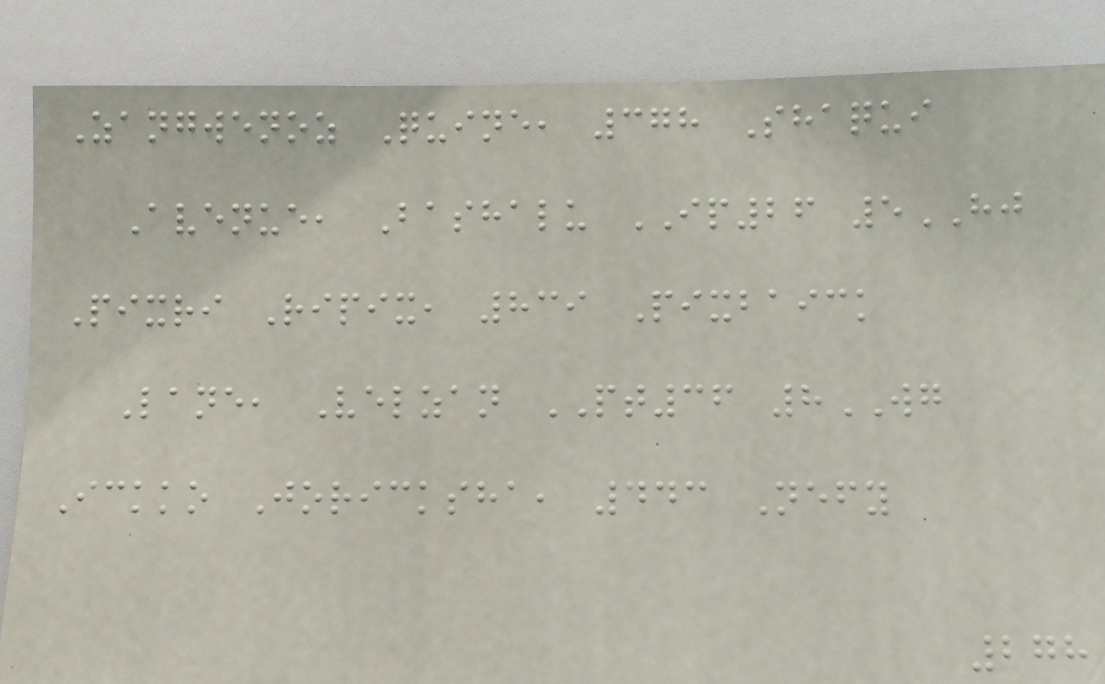Zangwenoz Quine, 378 Shaqui
Avenue, Bashalu IP26 5HJ
Pixri Ripix, 839 Pixbaick
Lane, Velzan PT36 8WG
Ickko Joricksha, 443 Nefy
278
